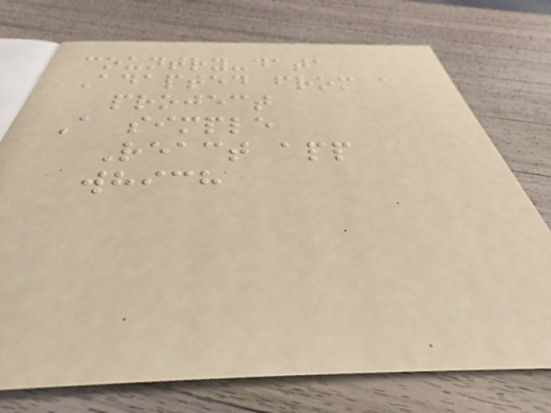country-data
Adapted from a
project
A simple
React app
which
